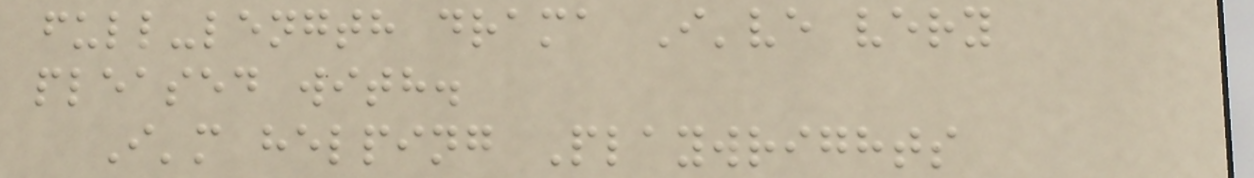full-length drama I've very
pleased with.
I'm helping Playwrights
